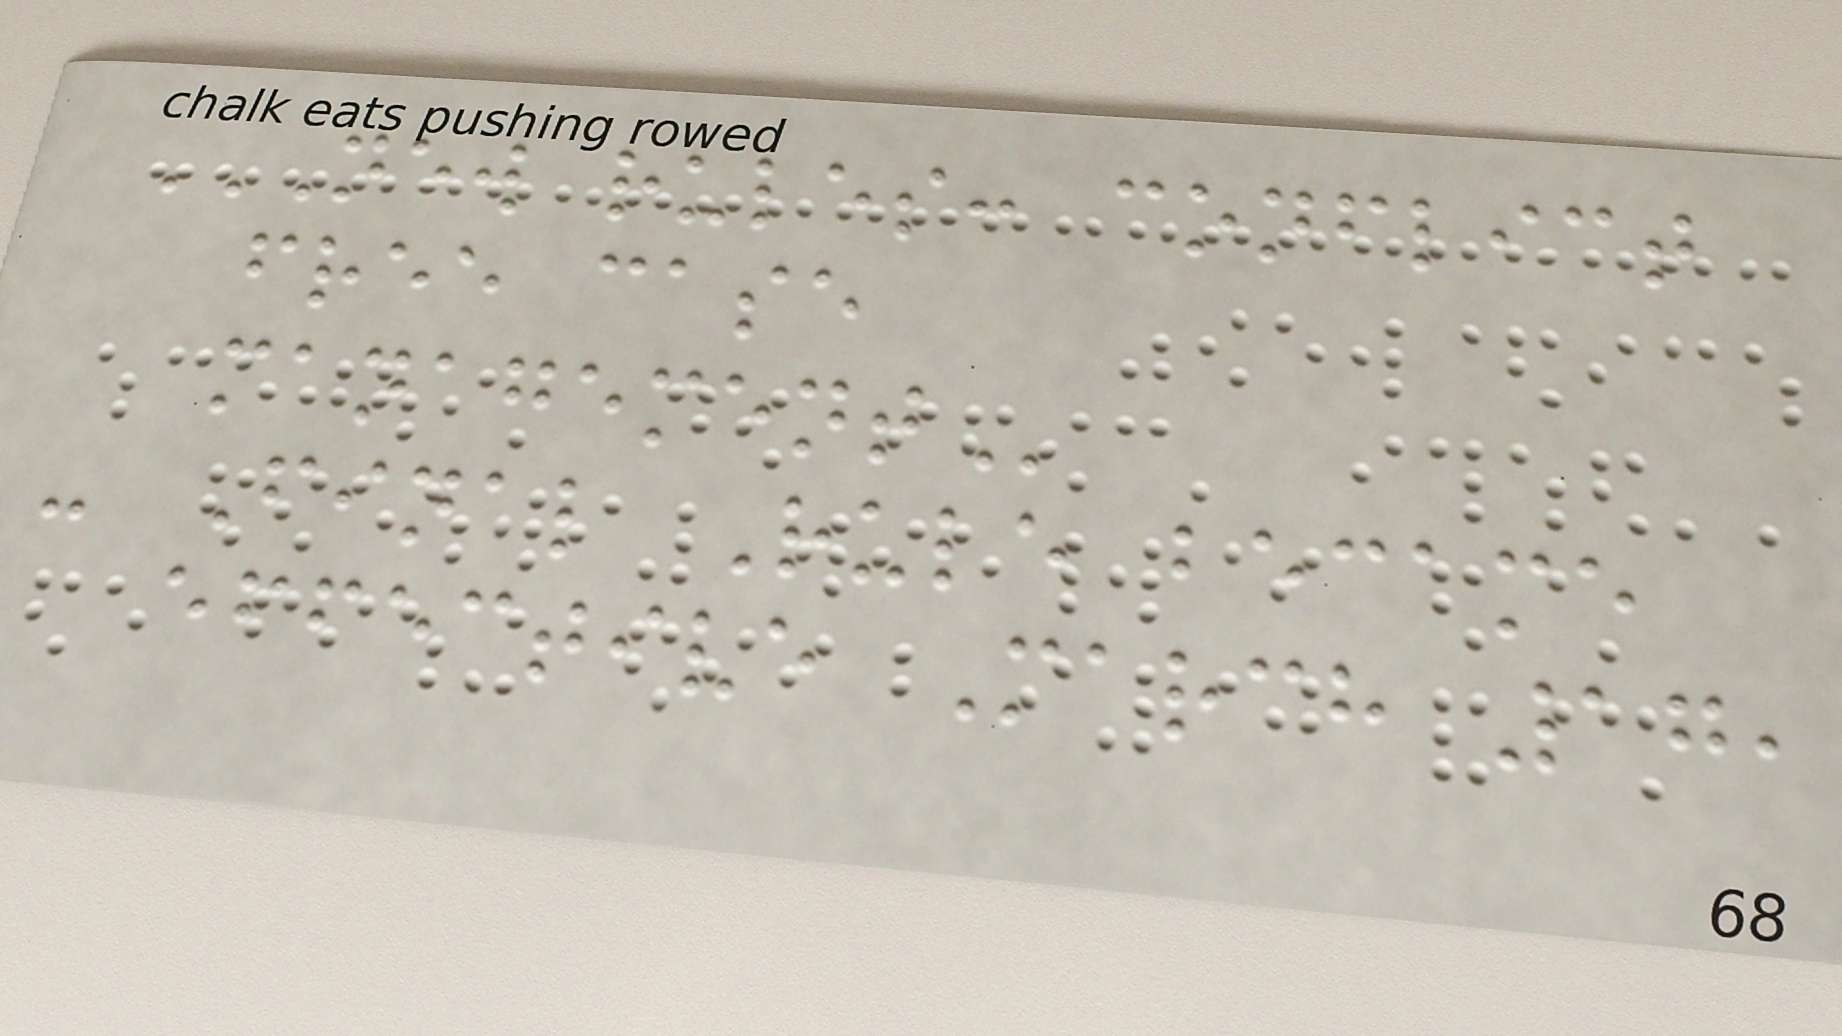NEW RULES: CONFLICT
FREE CASE
MANAGEMENT
- Final Rule became
effective March 17,
